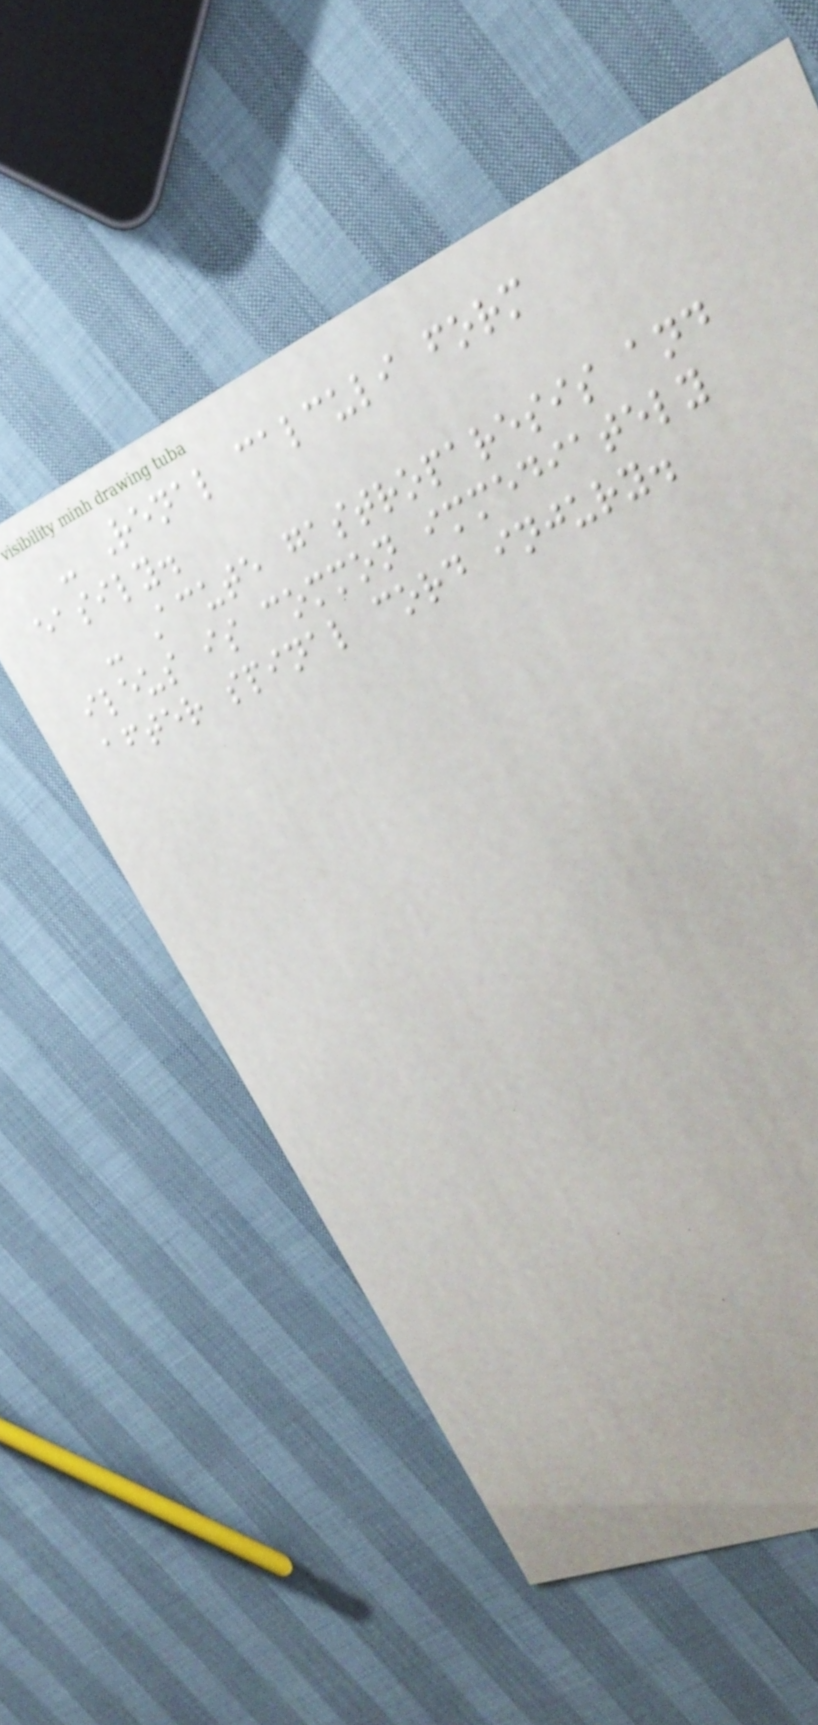- Renal calculi form
easily.
- Acute gastroparesis and
ileus is common immediately
after spinal cord injury.
